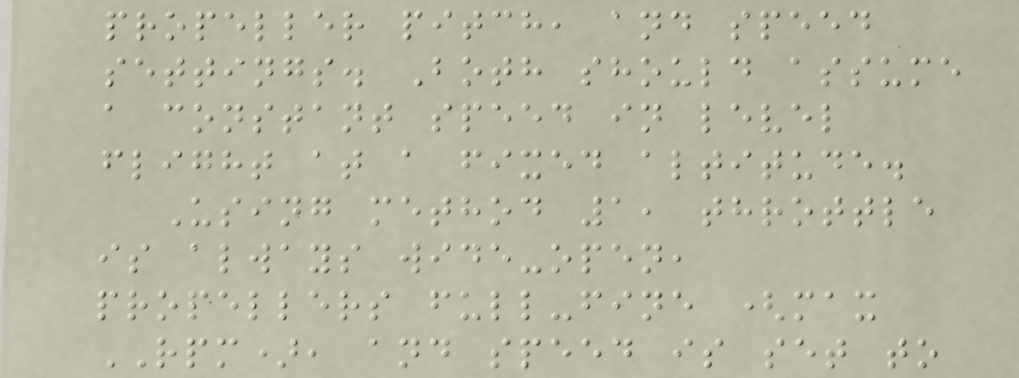propeller pitch, and speed
settings. Both should assume
a constant speed in level
flight at a fixed altitude.
Using method 1, throttle
is always wide-open,
propellers full-fine (max
RPM), and speed is set to
